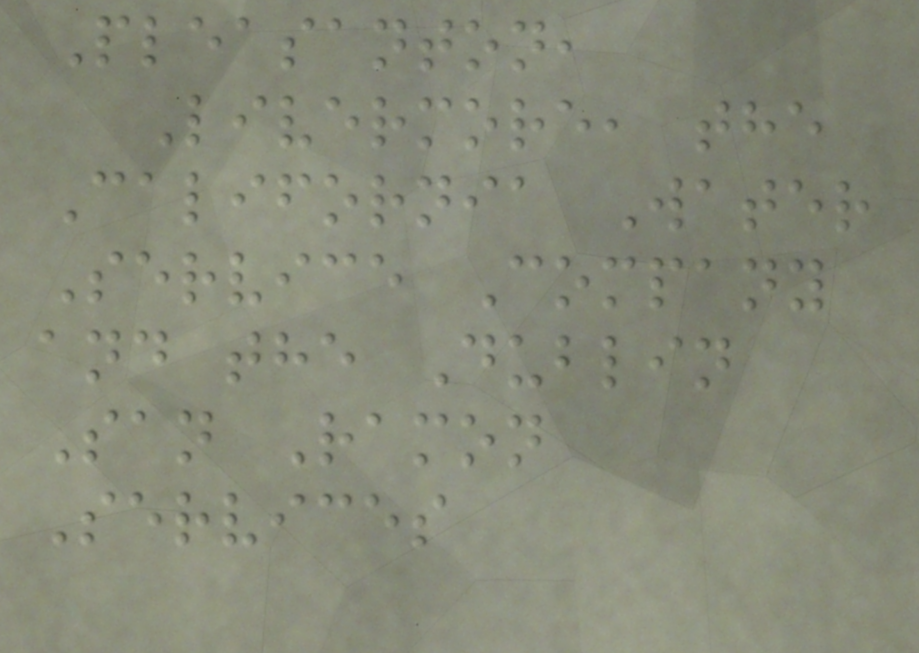Pleasanton,
Livermore, the
California Water
Service Company
and the Dublin
San Ramon
Services
